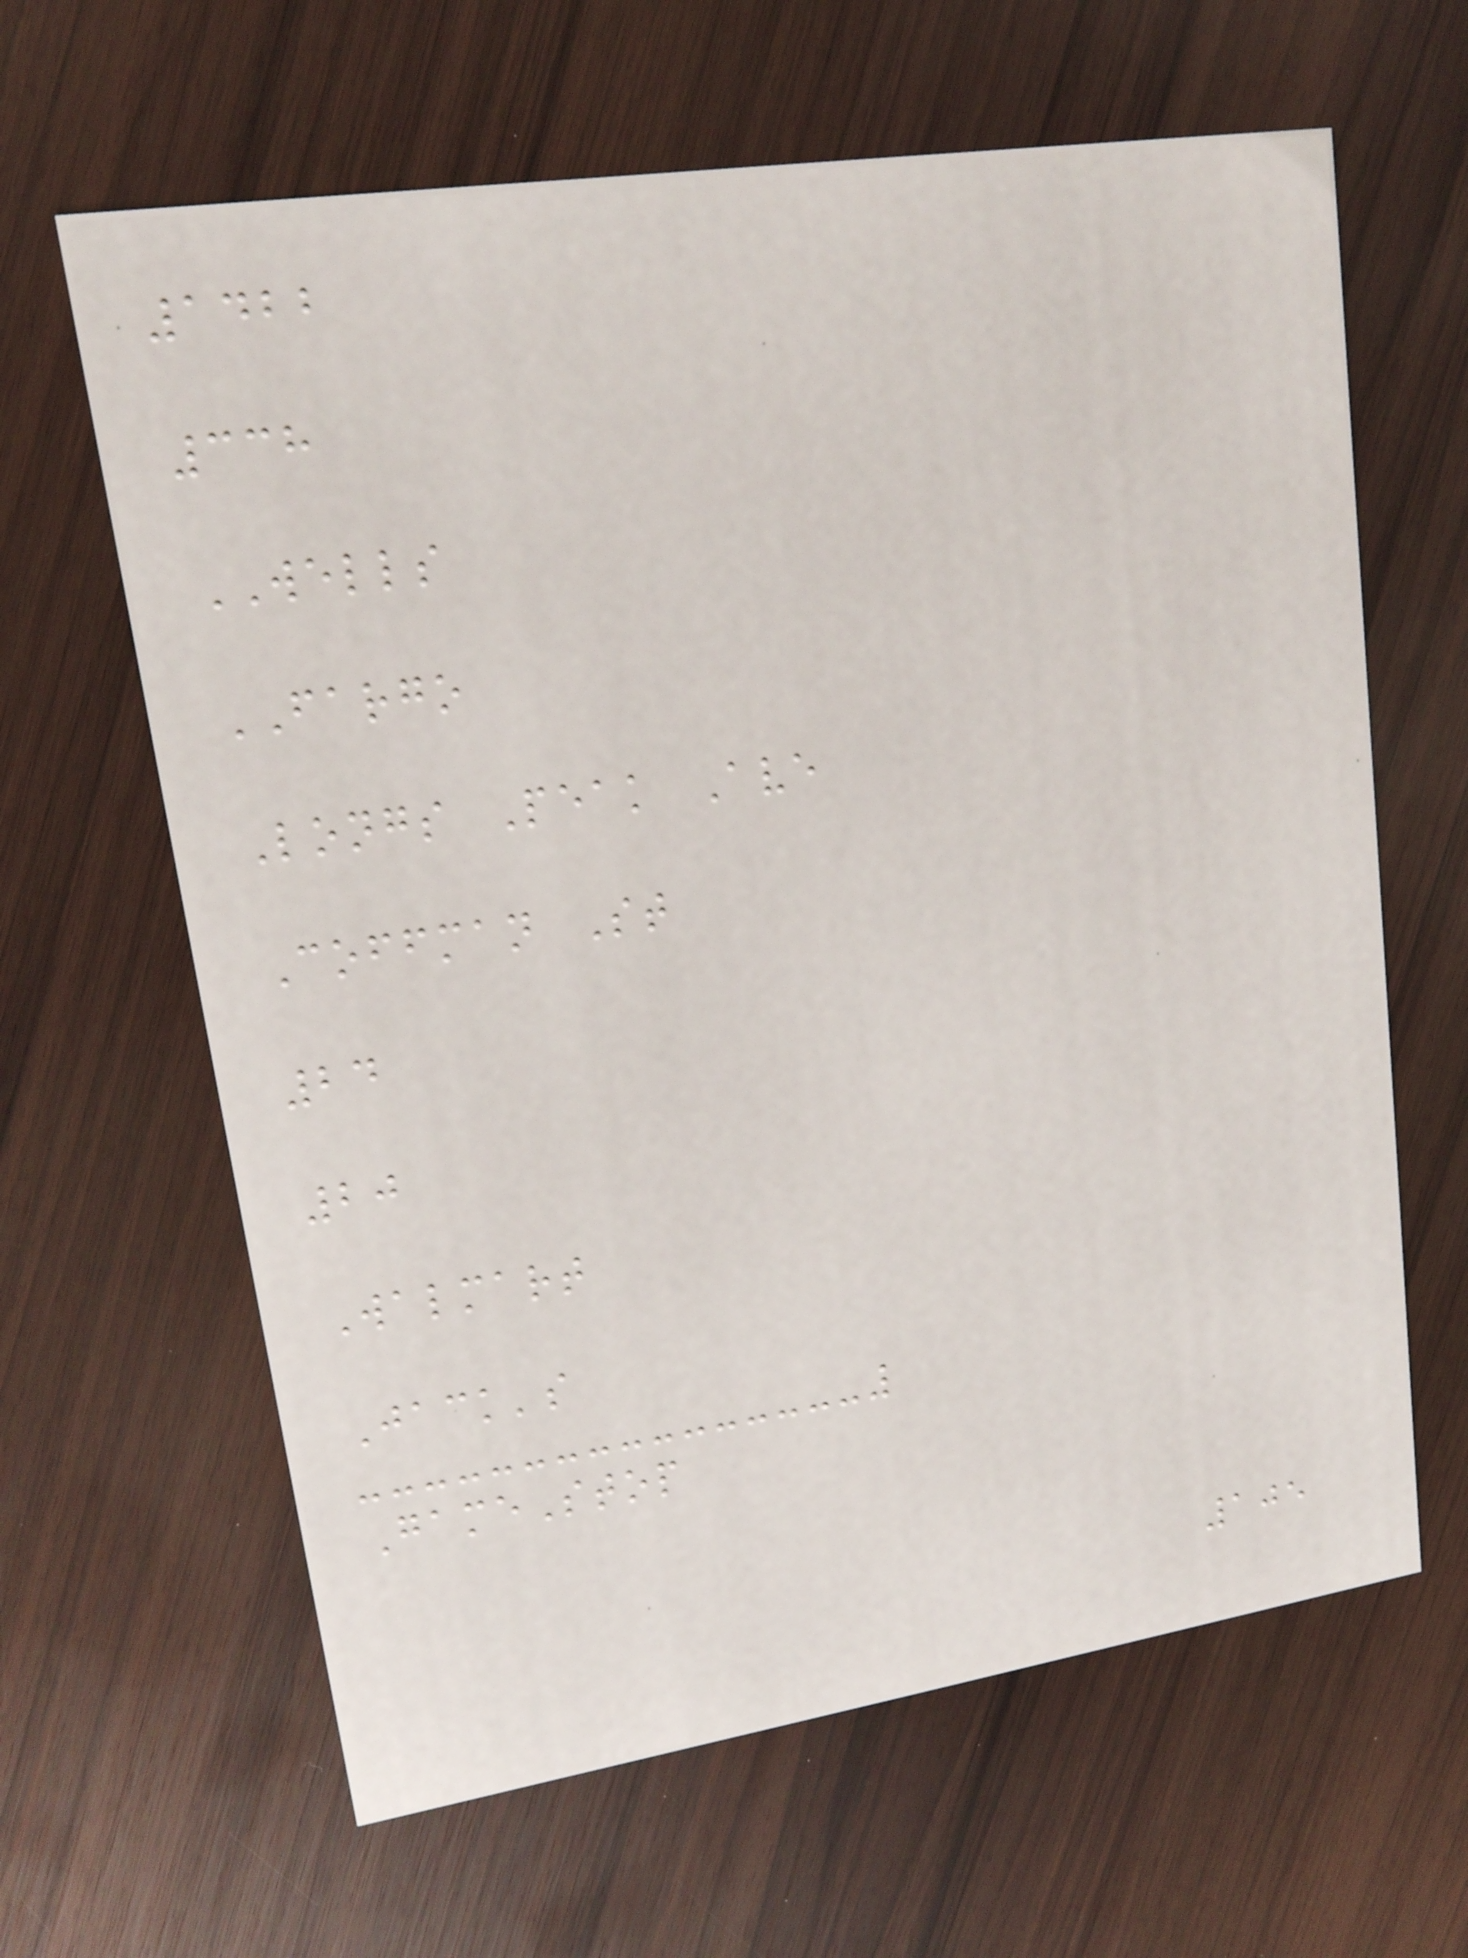1422
338
WELLS
FARGO
Longs Peak Ave
Coffman St
24
20
Walmart
Jack's
GameStop
105
